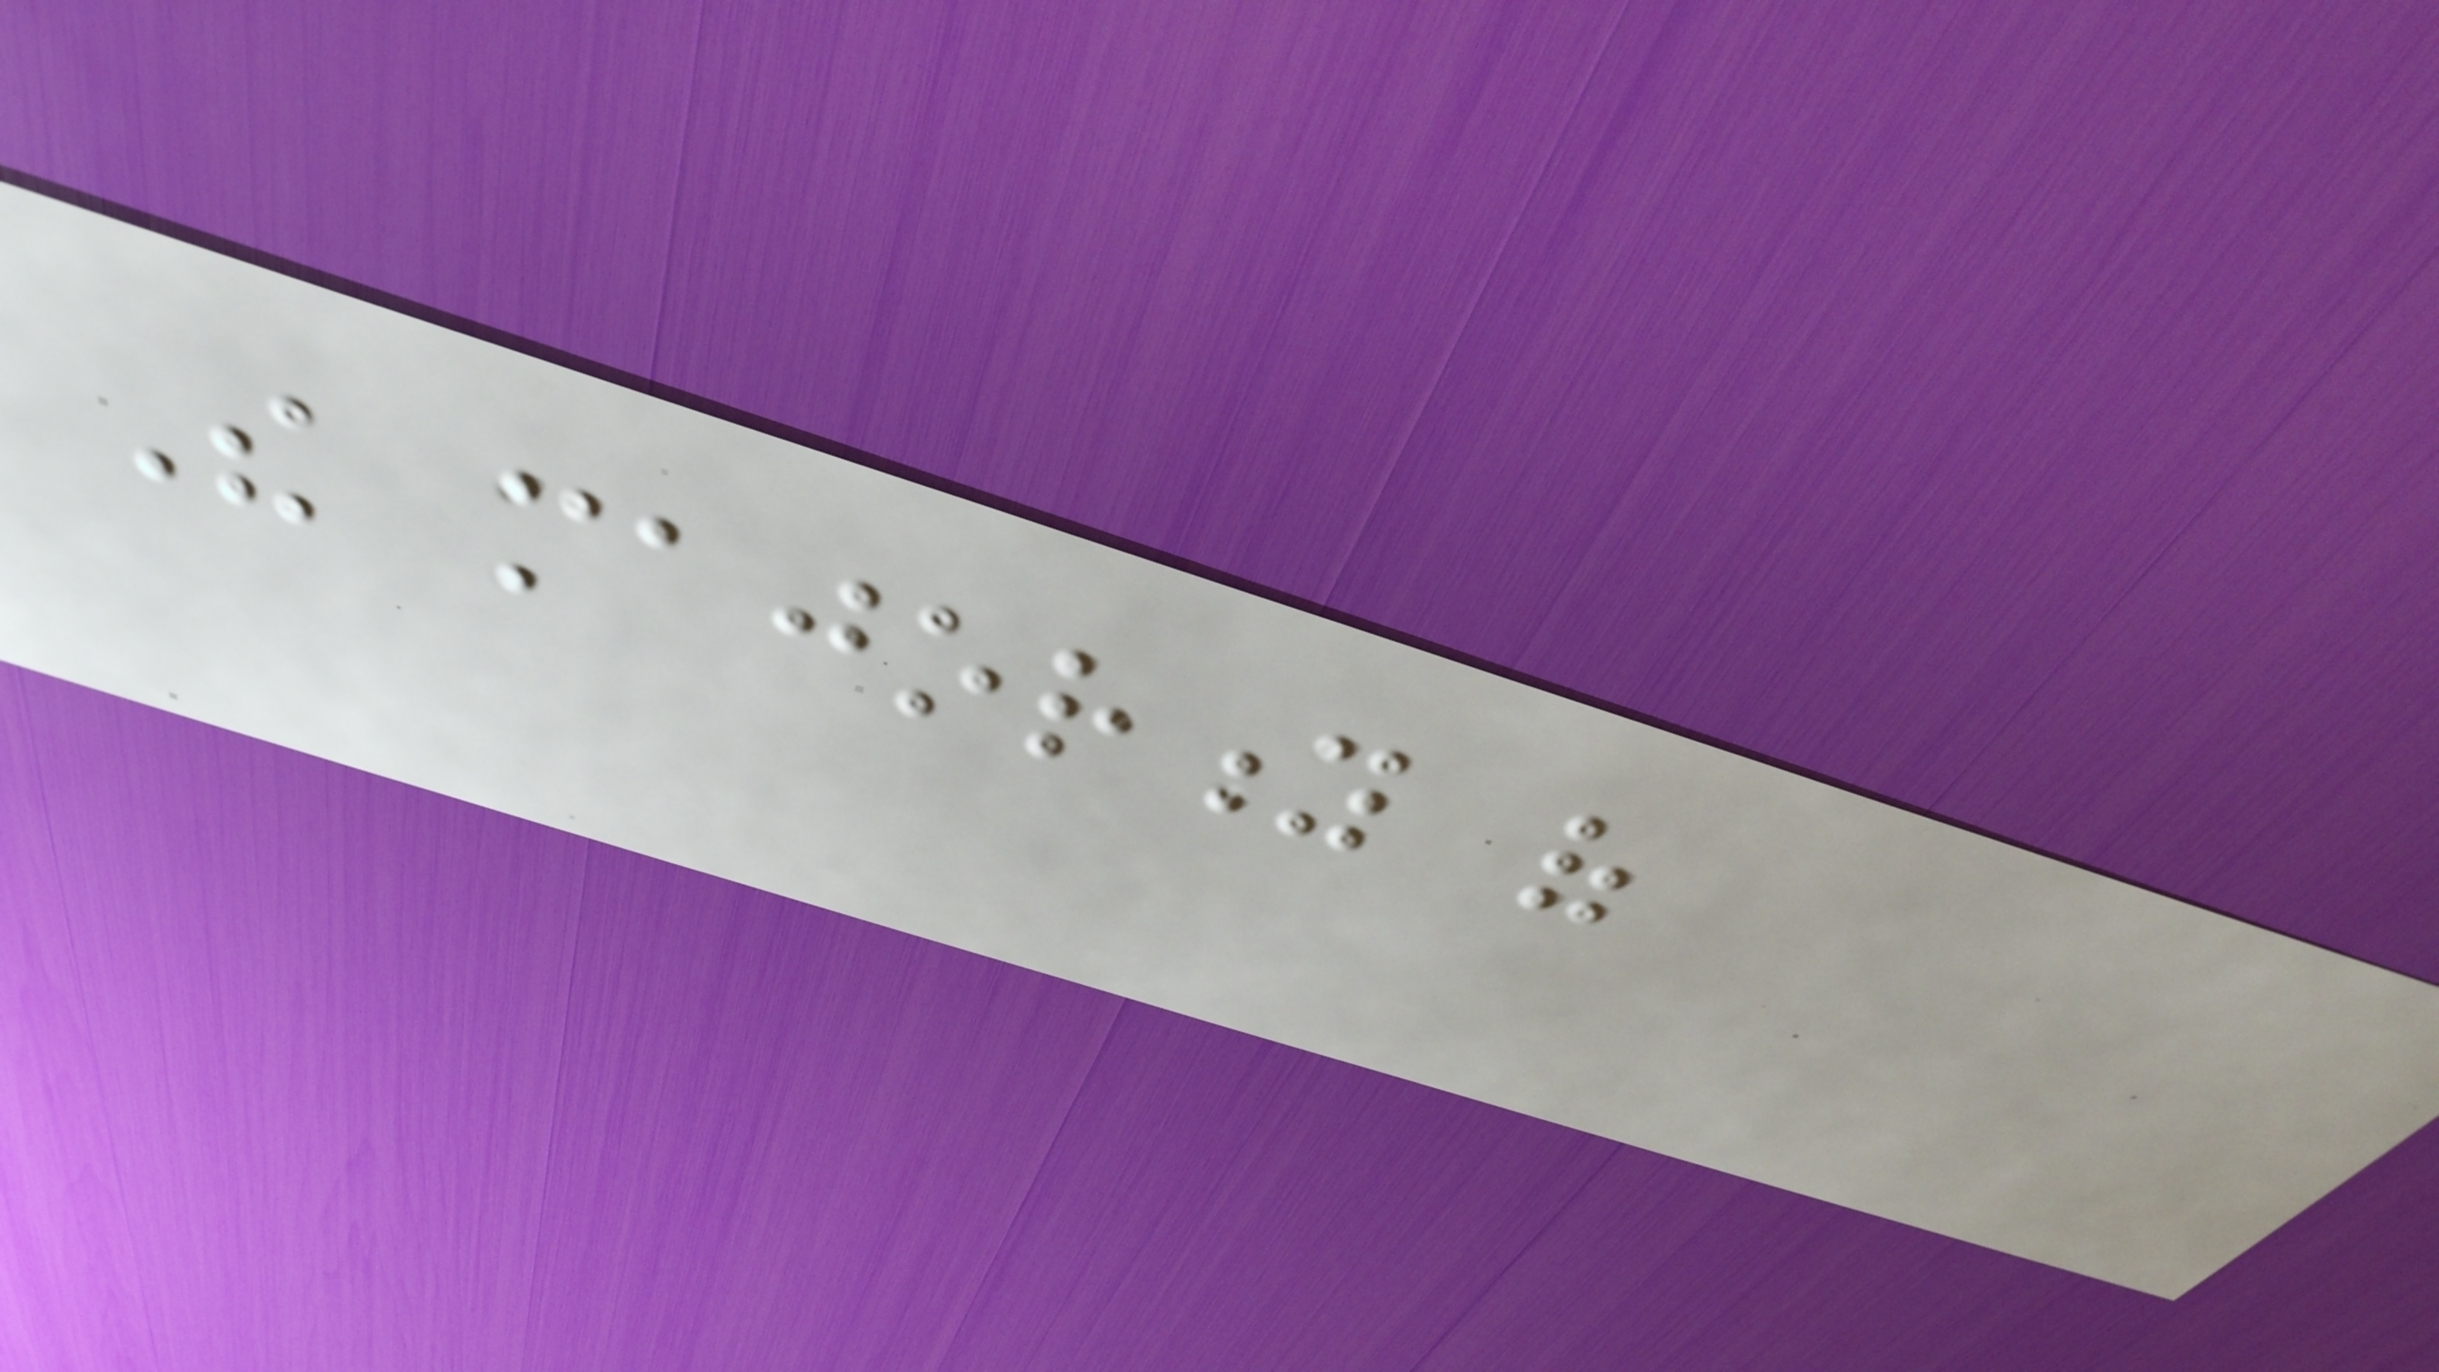The majority of
